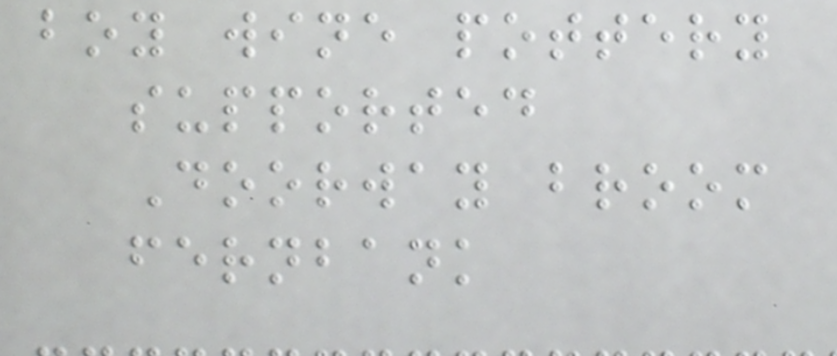boy wine pottery
supported
Doorway broom
fernbank
